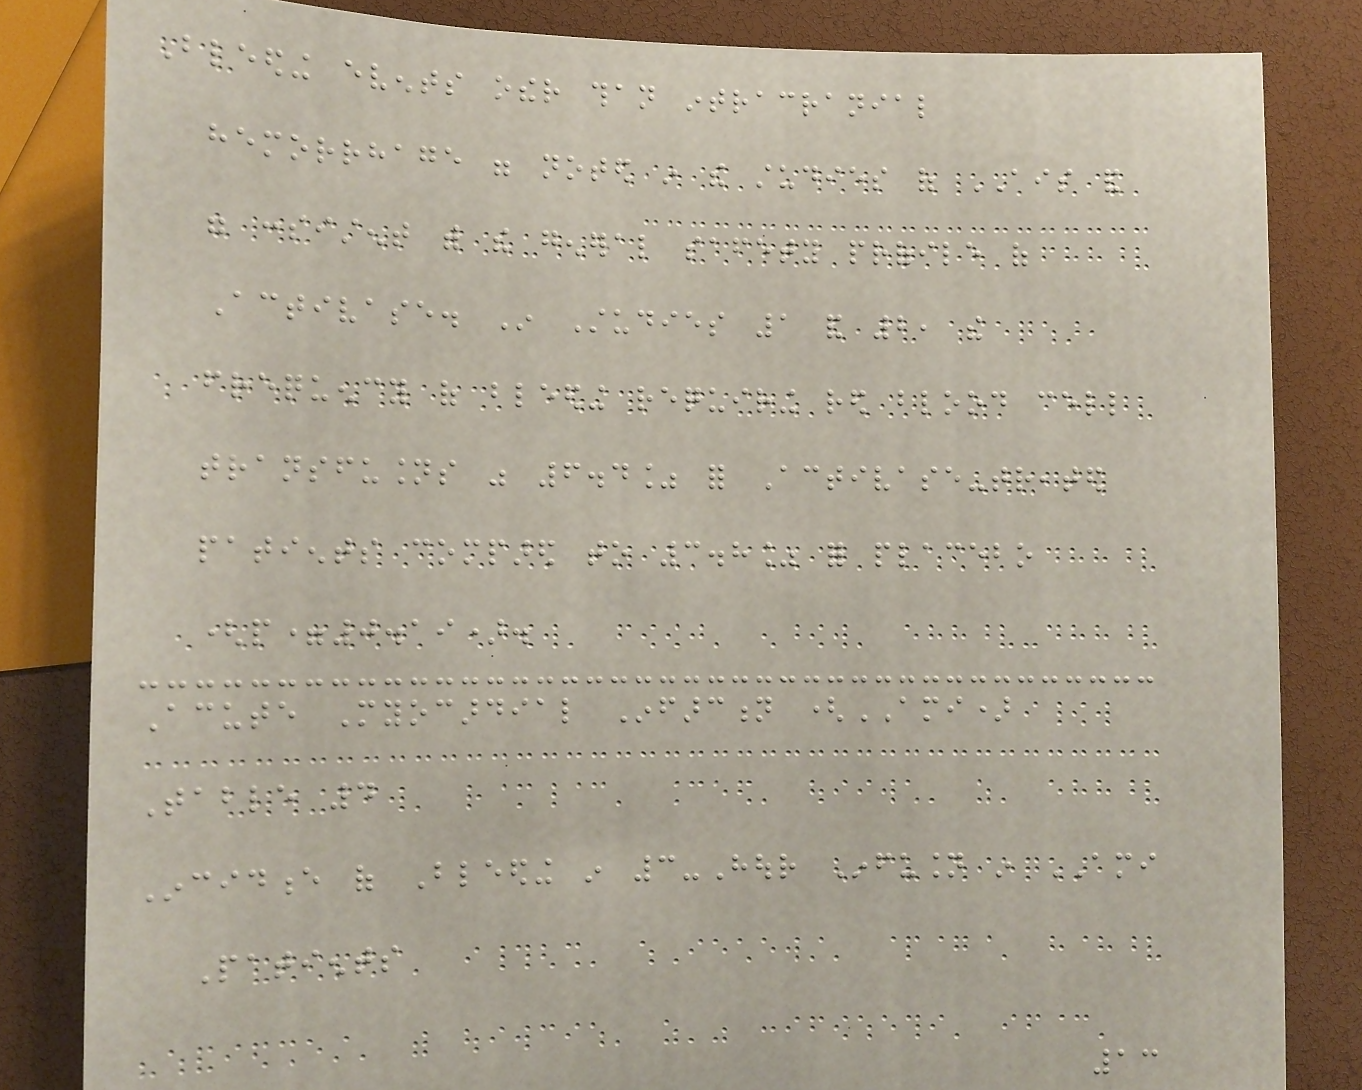Bleeding events other than intracranial
hemorrhage were noted in the studies of AIS and
were consistent with the general safety profile of
Activase. In Studies 1 and 2, the
frequency of bleeding requiring red blood cell
transfusions was 6.4% for Activase-treated
patients compared to 3.8% for placebo
(p=0.19).
Acute Myocardial Infarction (AMI)
Table 4
Incidence of Bleeding in 3-Hour Infusion in AMI
Patients
13
